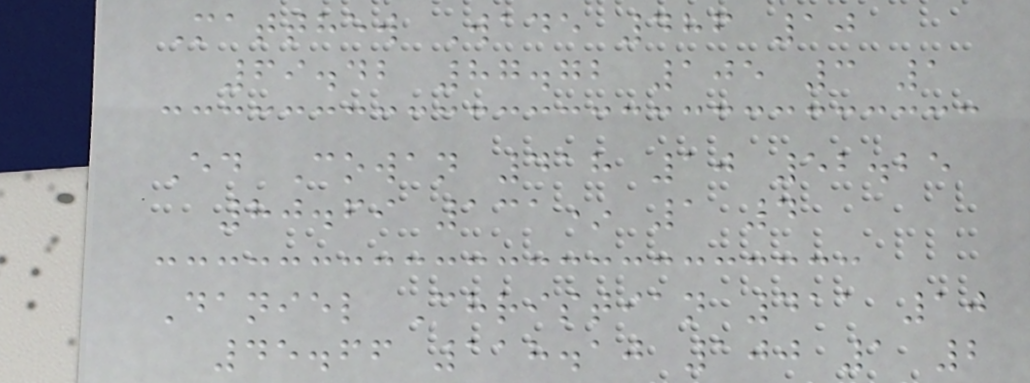Matthew Wade 486 10
69.42 87.72 105 3 1
Ed Cowan 418 10 52.25
80.69 131* 1 4
Daniel Christian 411 10
45.66 118.10 100 1 2
